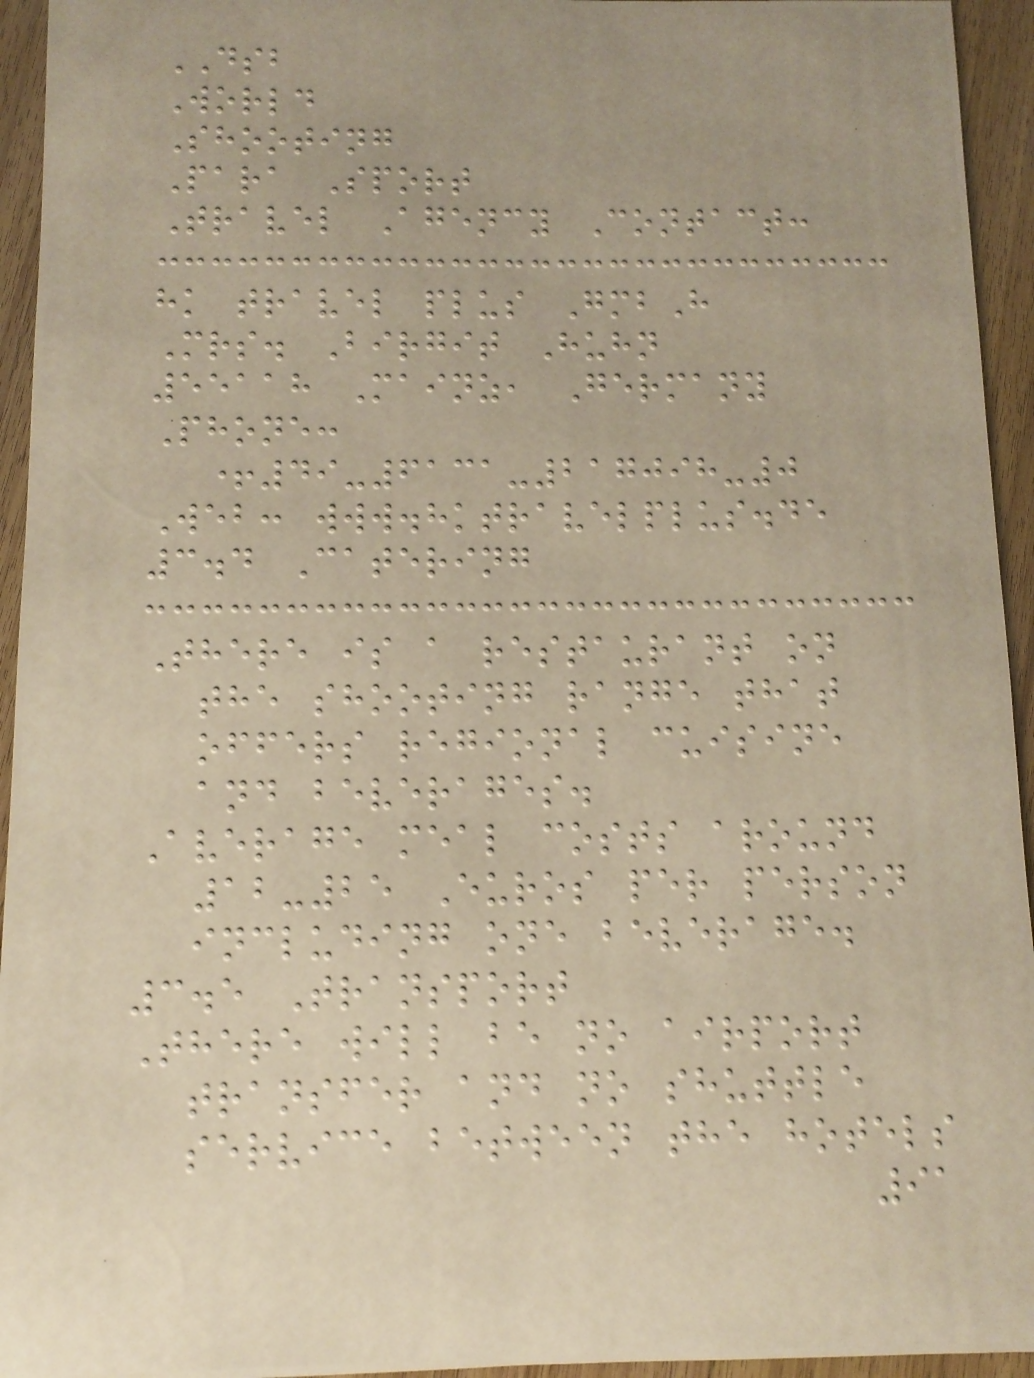DSB
World
Shooting
Para Sport
Travel Agency Contact:
hk travel plus GmbH
Mrs. Birgit Huhn
55118 Mainz, Germany
Phone:
+49-6131-217098-0
Web: www.hktravelplus.de
3.4 Catering
There is a restaurant on
the shooting range that
offers regional cuisine
and beverages.
Average meal costs around
12-25 Euros per person
including one beverage.
3.5 Transport
There will be no airport
transfer and no shuttle
service between the hotels
91
